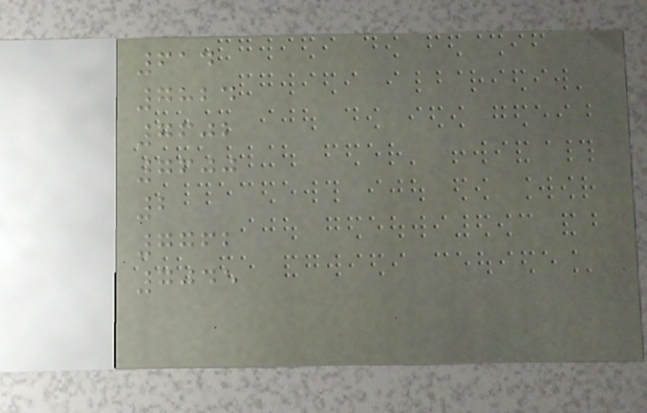614
7824
7602
7600
2
7762
7045
